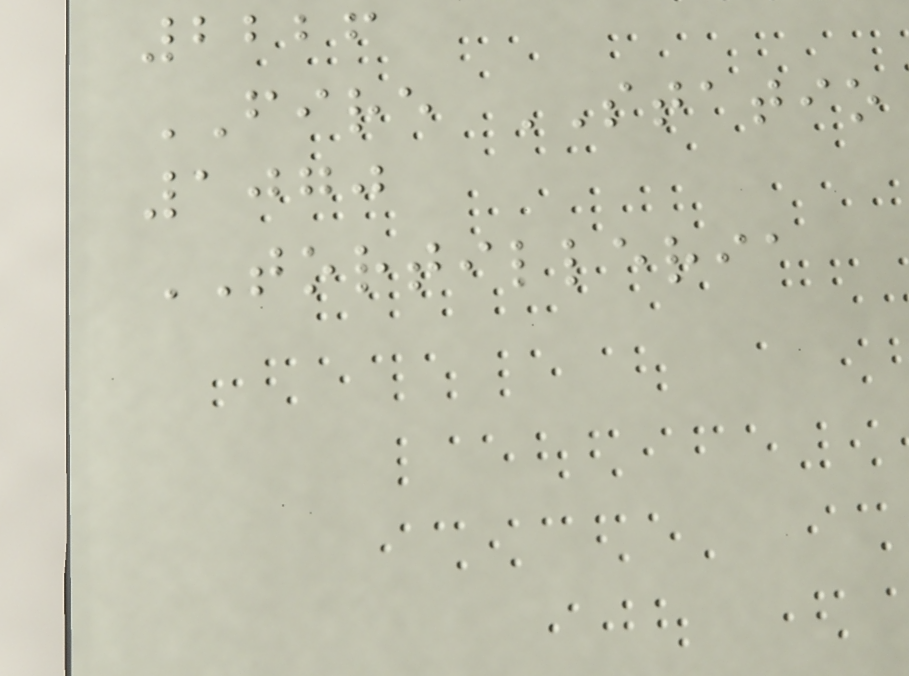2226
FIRE STATIO
1070
TORTILLERIA
